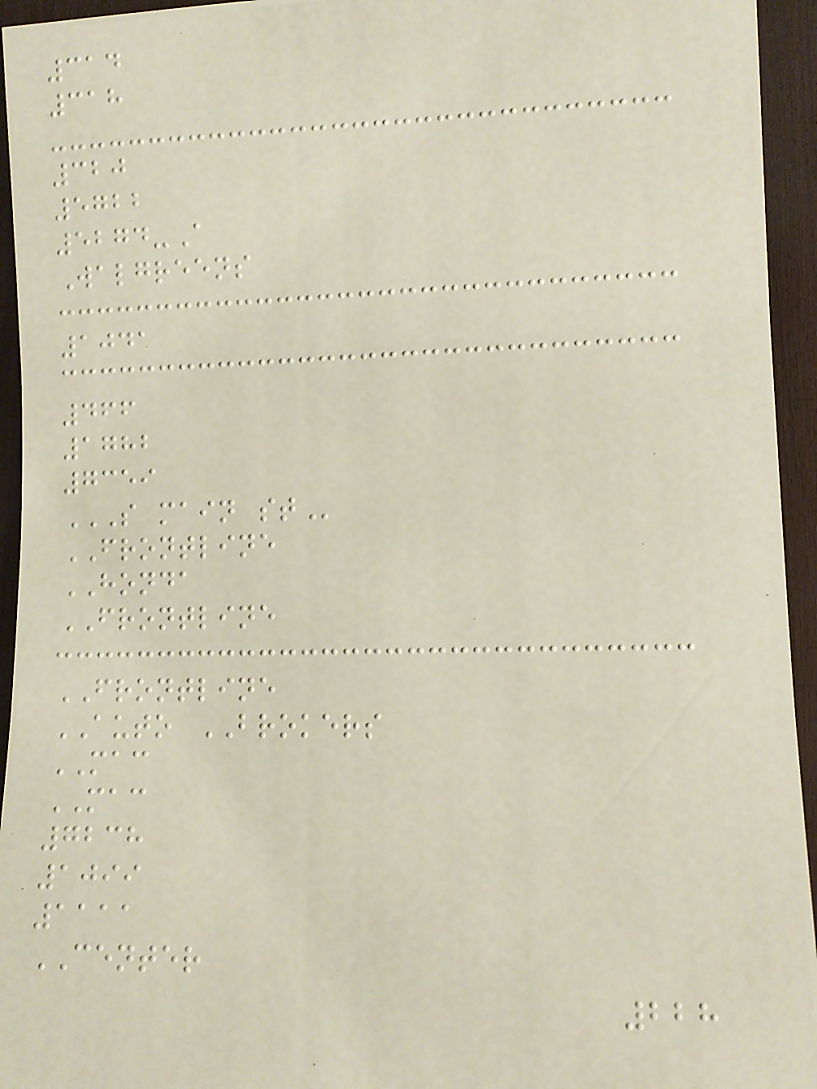314
318
320
5722
5274-A
Walgreens
1041
466
1782
7359
S MAIN ST
FRONTLINE
HONDA
FRONTLINE
FRONTLINE
AUTO BROKERS
MAC
MAC
7238
1099
1111
CENTER
228
